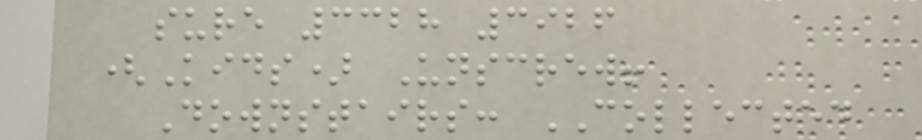sure 3328 3926
(Kids) Unscrew!
Downstairs: COLLECTED
